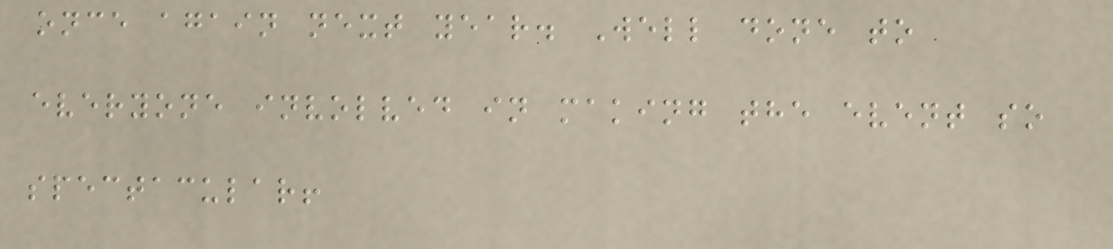once again next year. Well done to
everyone involved in making the event so
spectacular!
